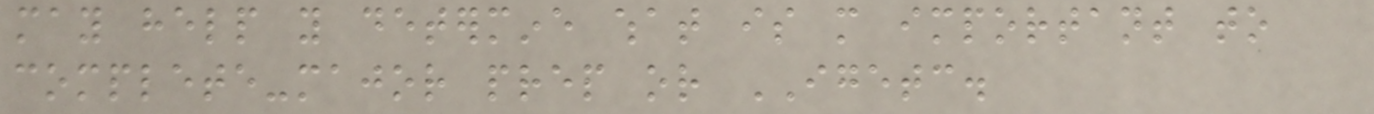may help you determine what is more important to
complete-major prep or IGETC.
